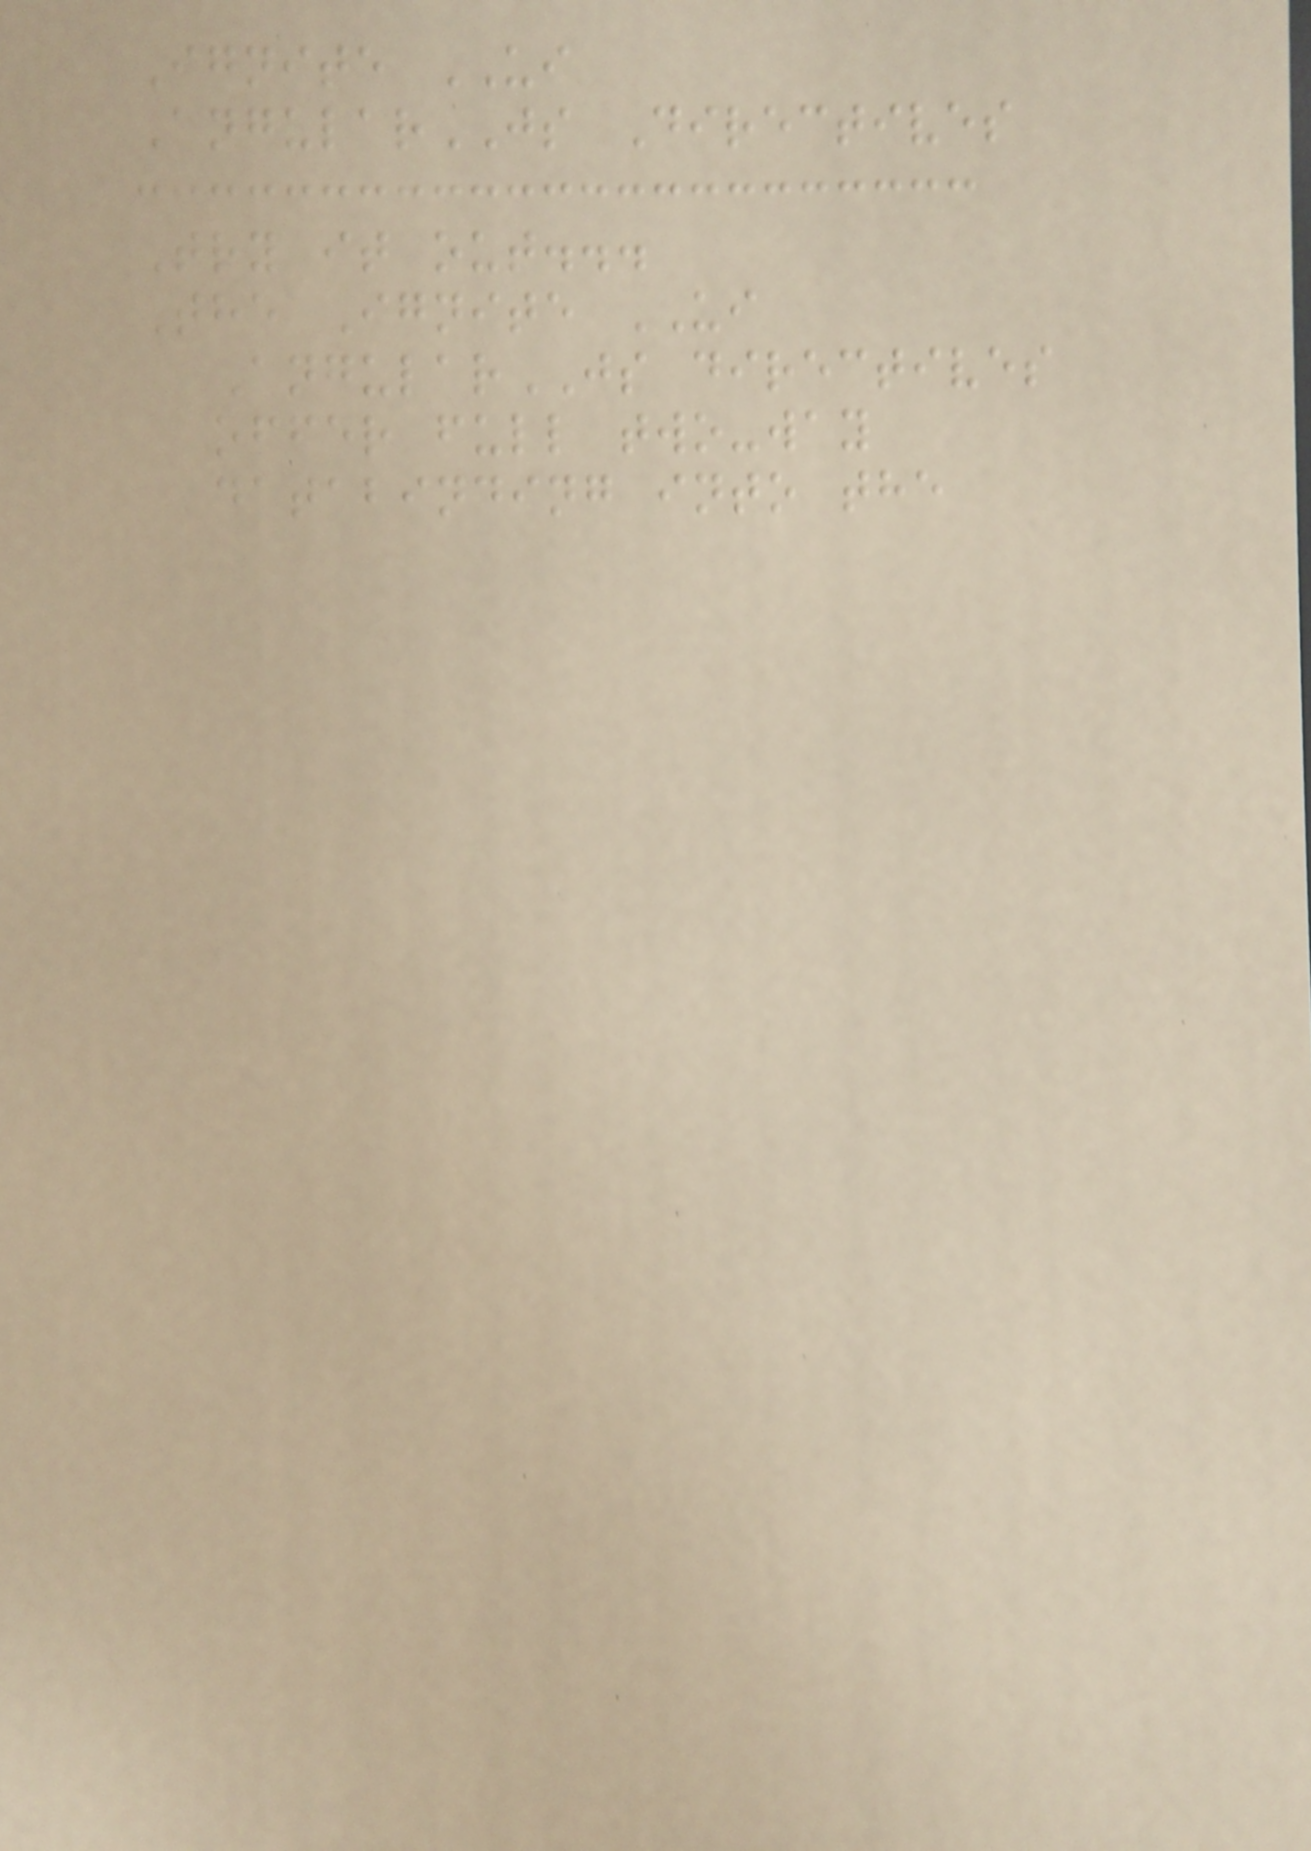Ignite UI
AngularJS Directives
Try it out...
The Ignite UI
AngularJS directives
offer full two-way
databinding into the
